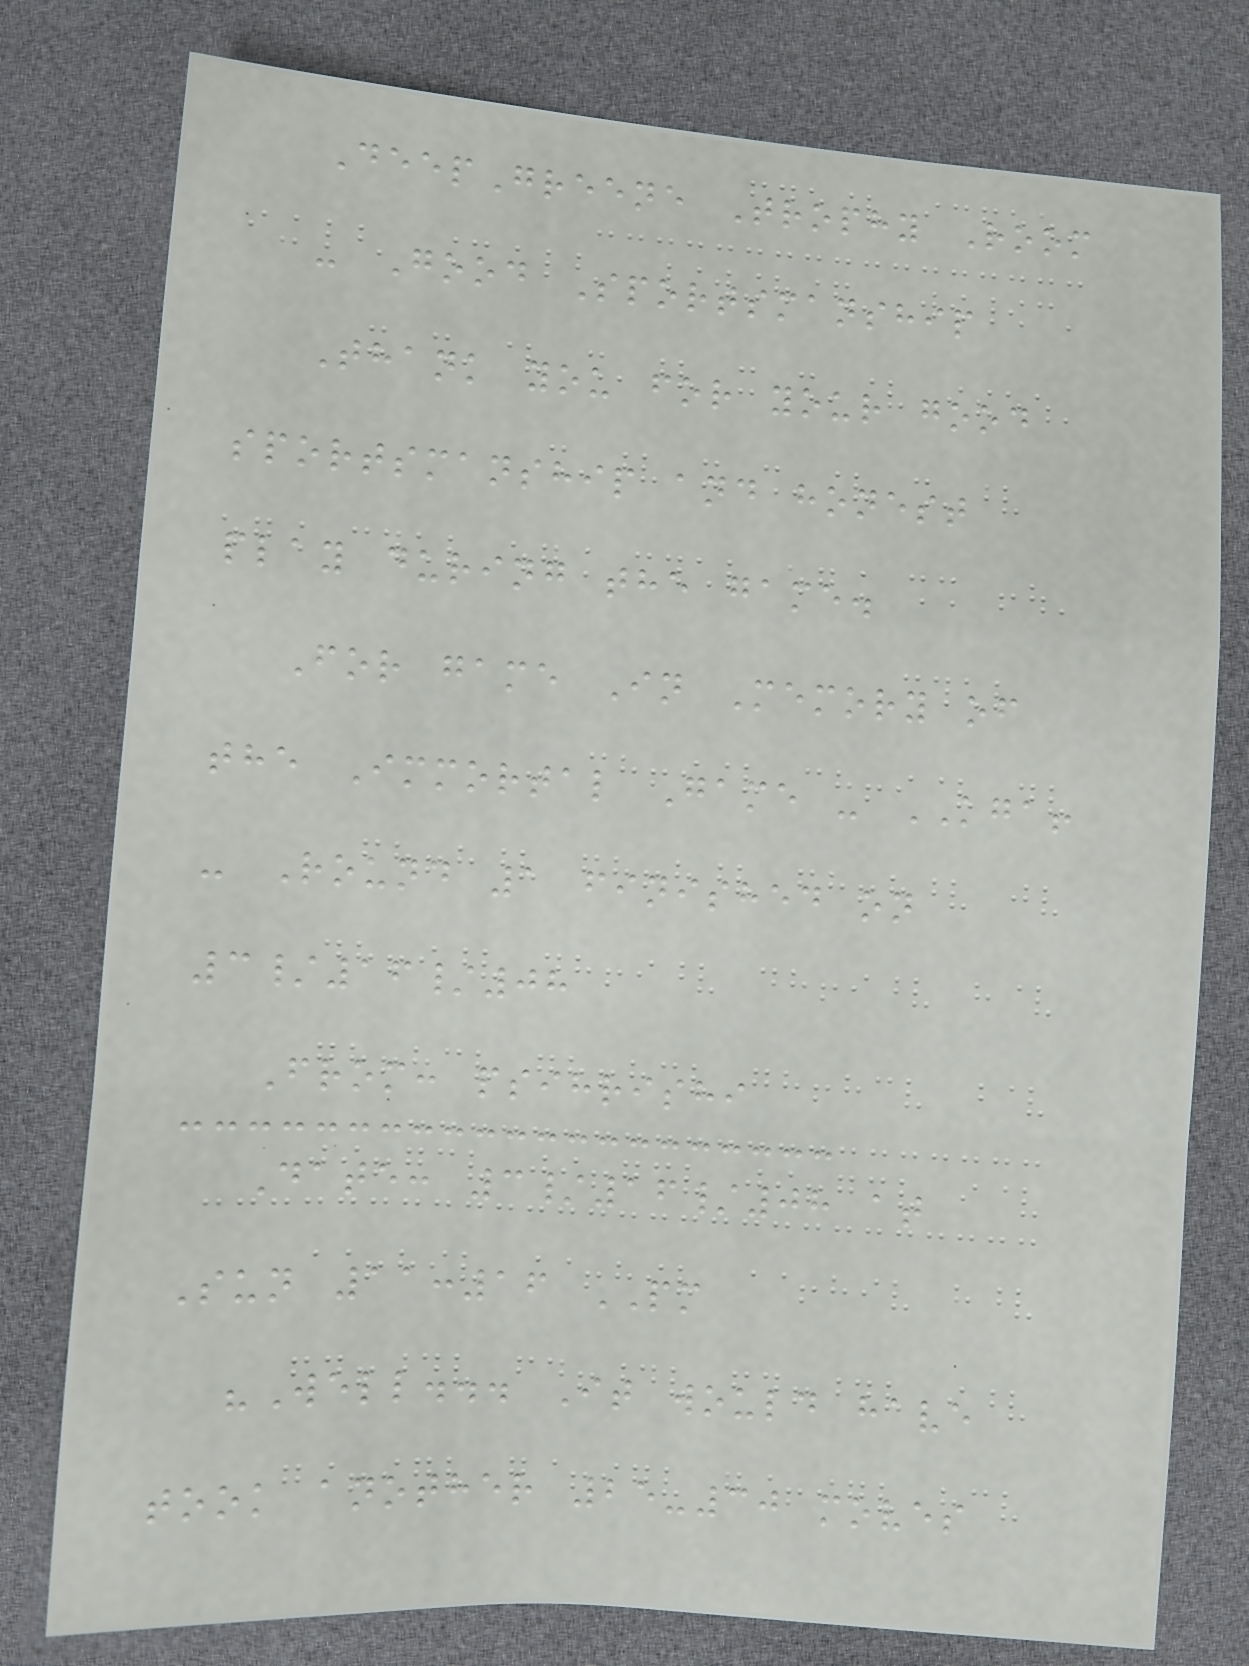DeepGreene Trophy Room
- Good Sportsmanship
Thank you for your good
sportsmanship and honest
play during the game.
For game In Memory of
the Immortal Game - KGA!
- Round 1 finished on
3/16/08
From: psihrishi
Date: 3/16/08 at
Sun 11:16 PM
"Well... It would have
took another 25-30 moves
